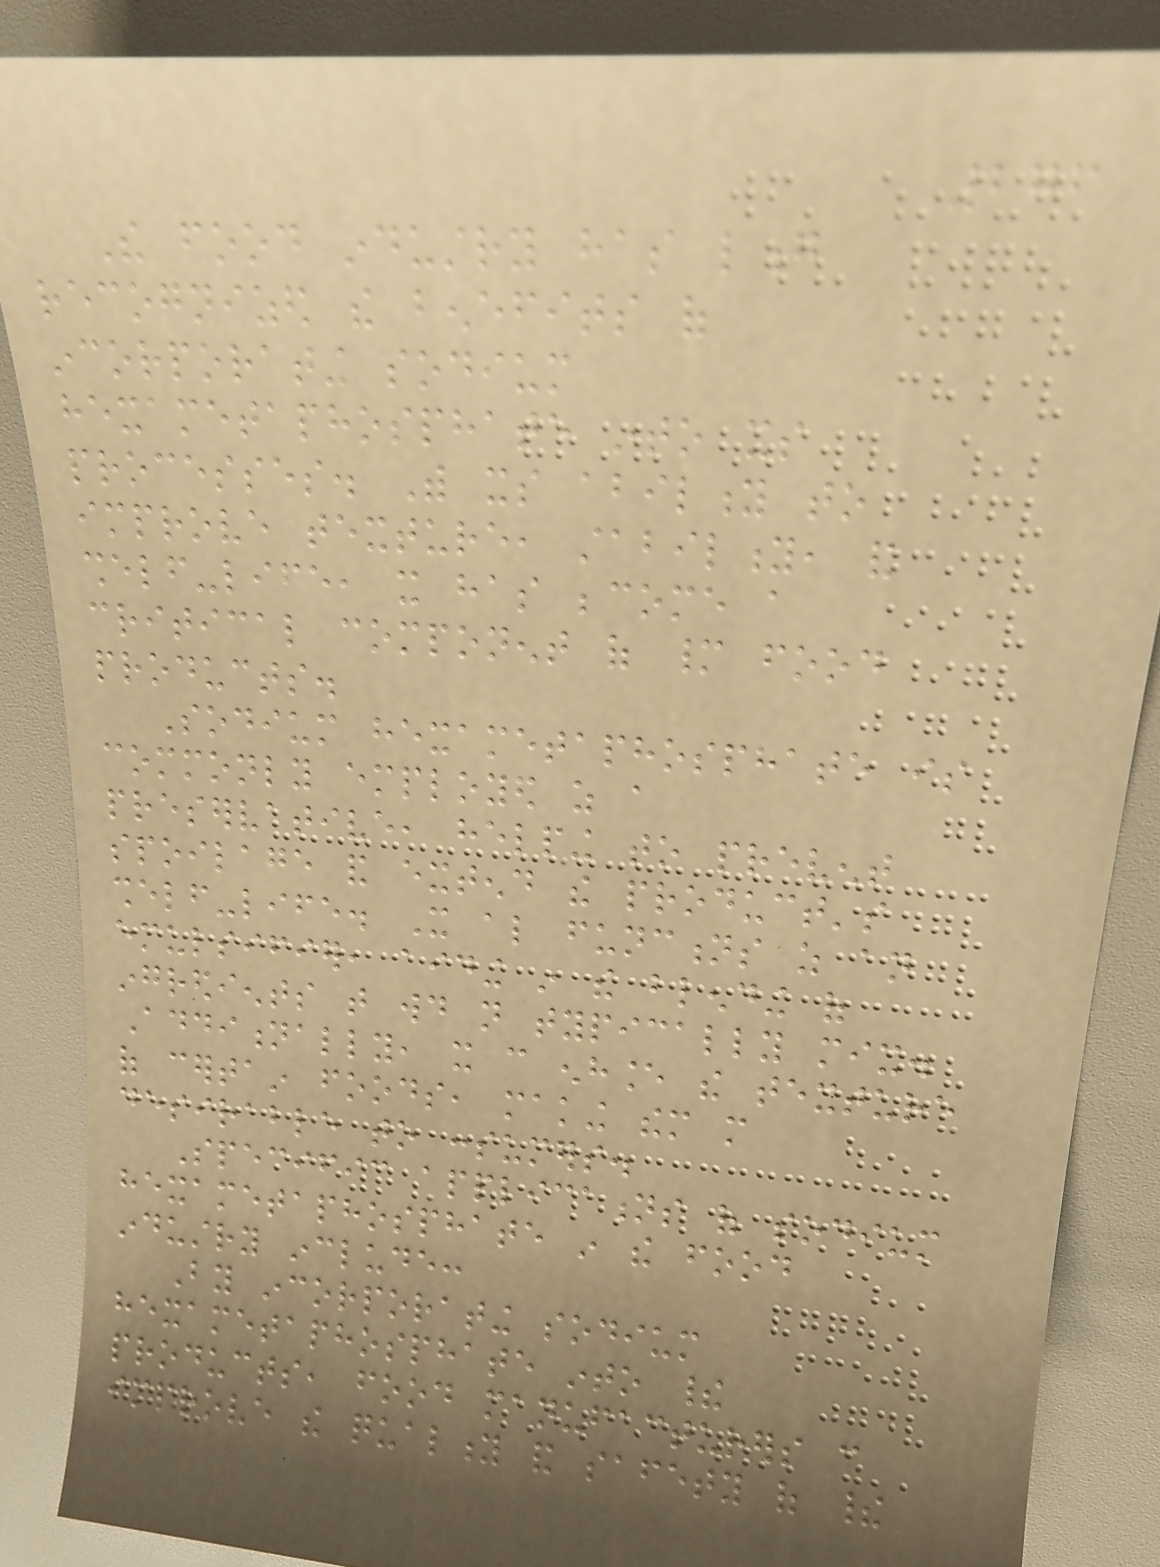276
The food industry has long
recognized the benefits of
incorporating sodium
hexametaphosphate into its
processes. With its ability to
improve texture, stability, and
shelf-life, it has become a
critical component of many food
products.
Sodium hexametaphosphate is
commonly employed as a
preservative, helping to prevent
spoilage and extend the product's
shelf-life. It also functions as an
emulsifier, aiding in the blending of
ingredients that would not typically mix.
Additionally, it can enhance the texture
of certain foods, making them more
desirable to consumers.
Specific applications of sodium
hexametaphosphate in the food
industry include:
By incorporating sodium
hexametaphosphate into their
products, food manufacturers can
improve the quality and safety of their
